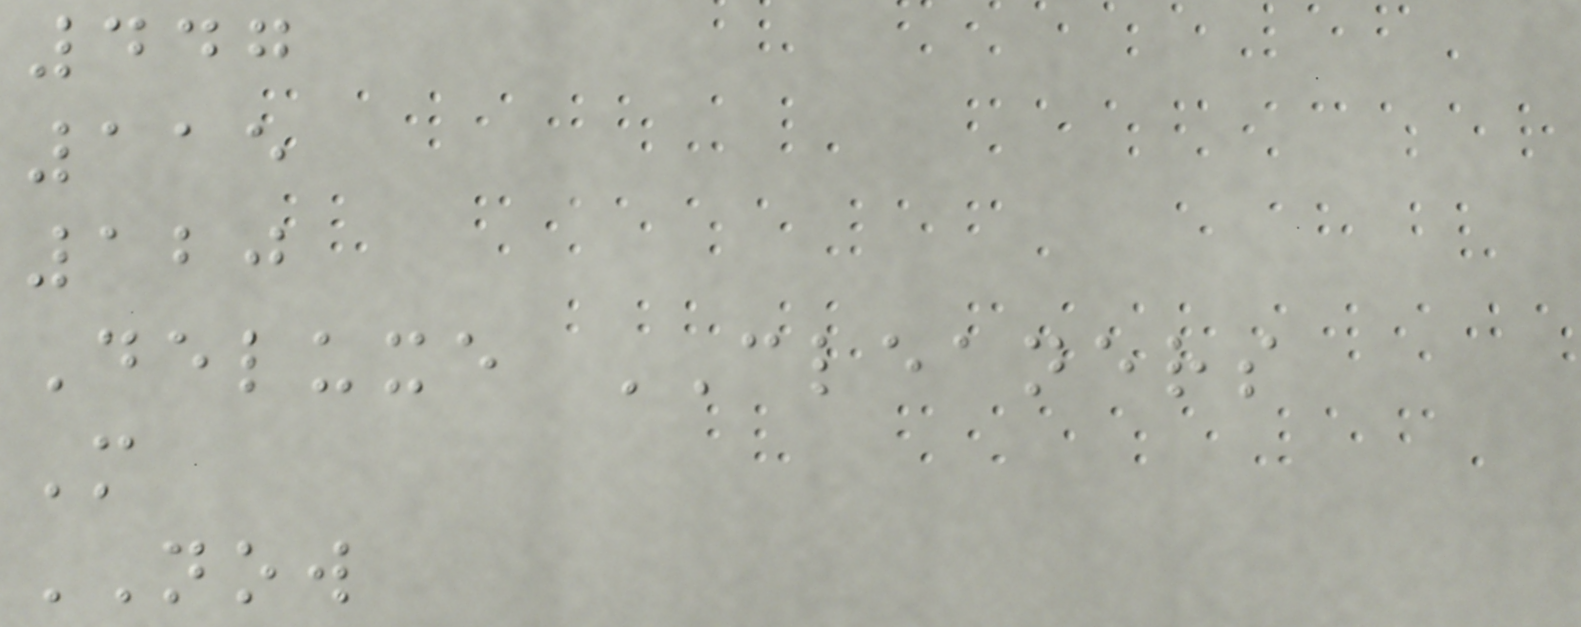447
115
120
Deluxe CLEANERS
M
NOW
